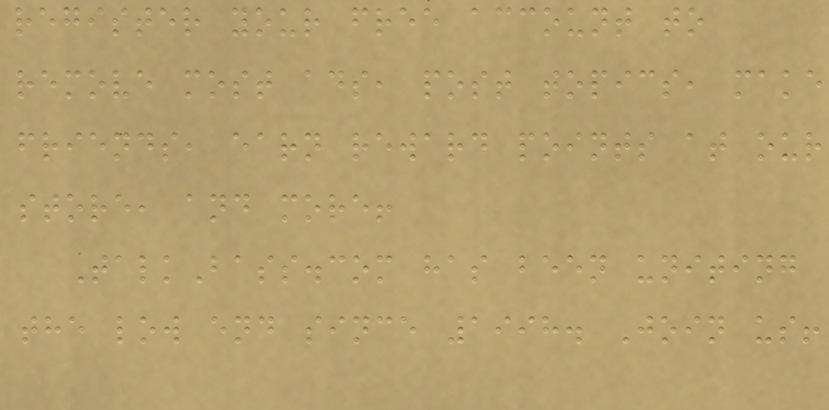register your free account to
remove most ads, post topics, make
friends, earn reward points at our
store, and more!
TalkBass.com has been uniting
the low end since 1998. Join us!
